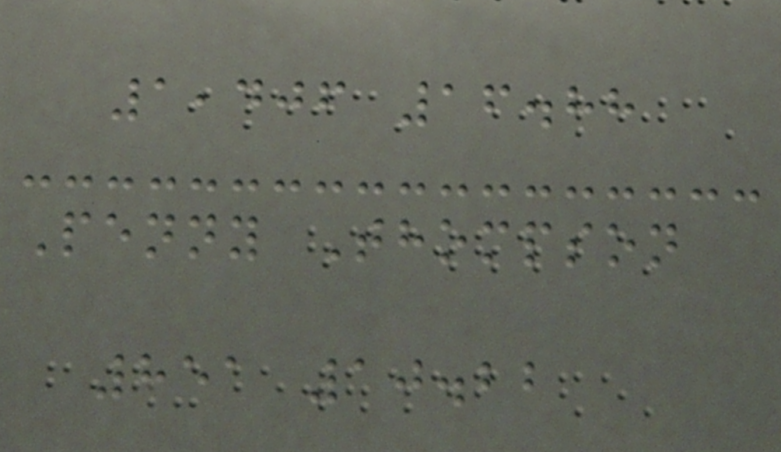1,406 16.88
Penny Thompson
851 10.22
